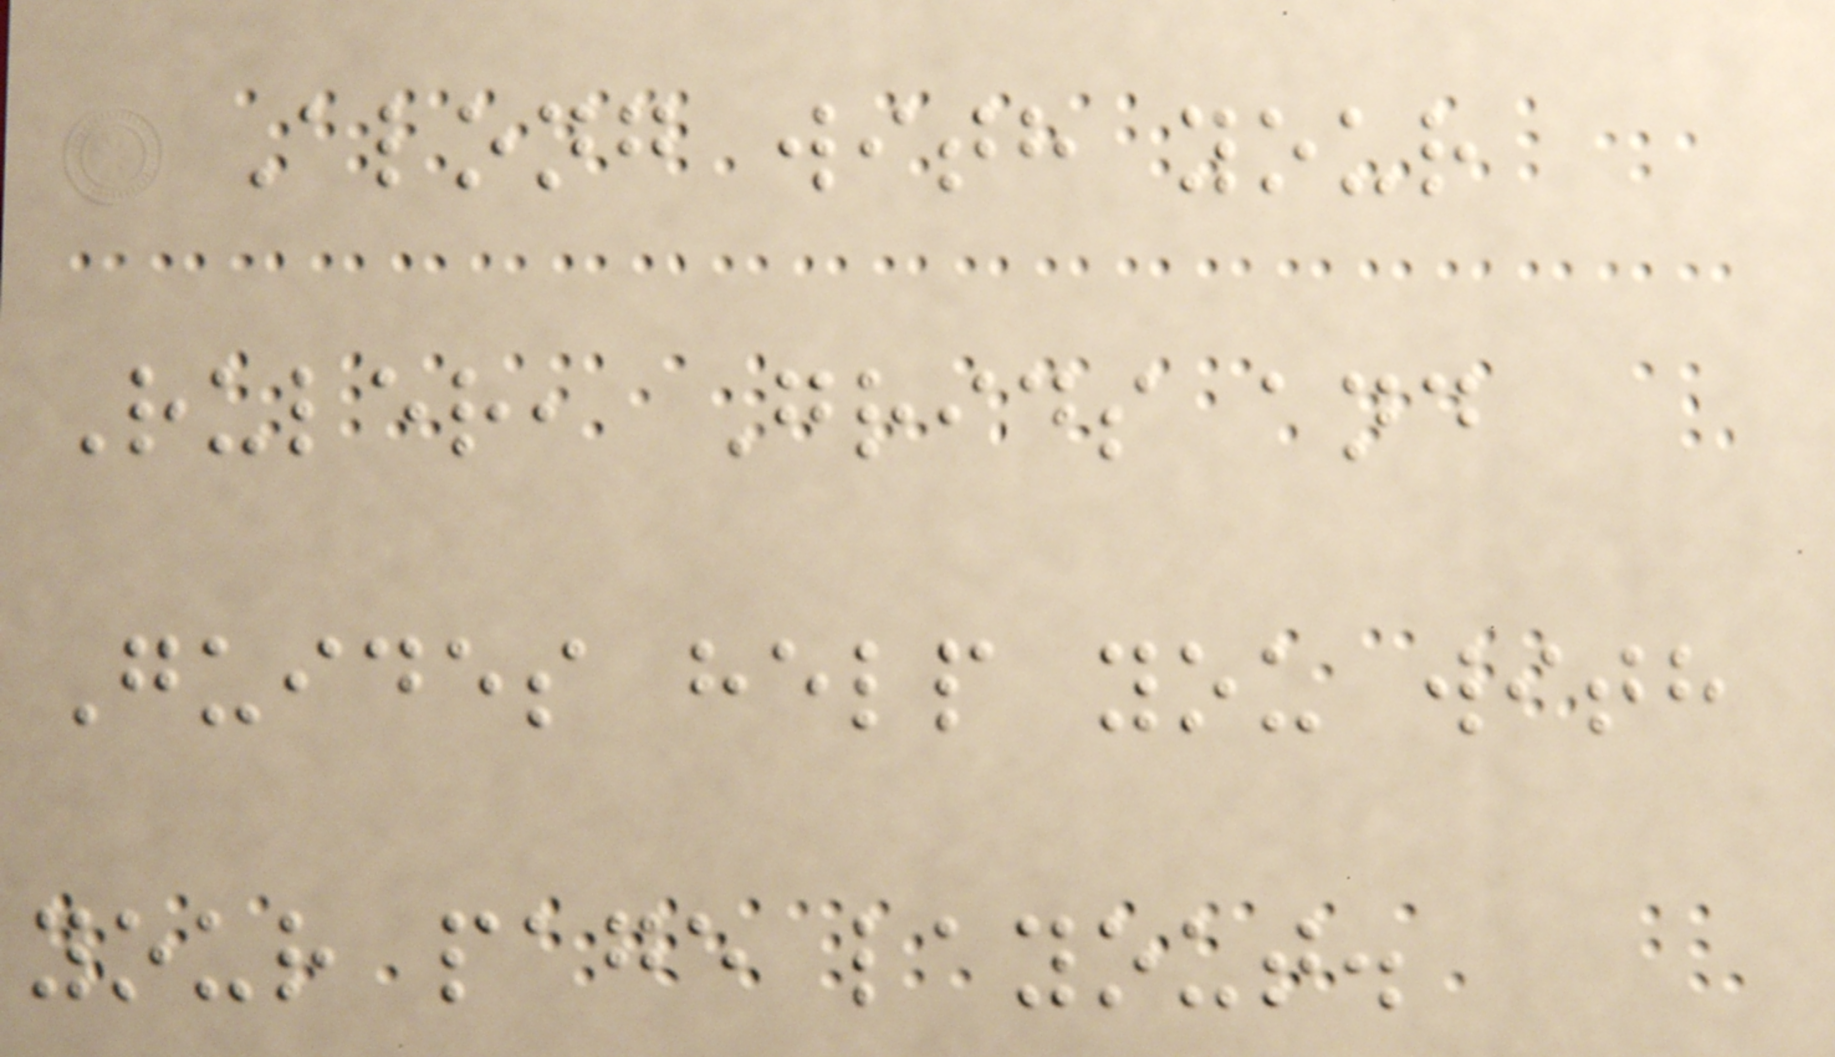Along with your
Ruler, Grids and
Guides help you with
your page layout.
